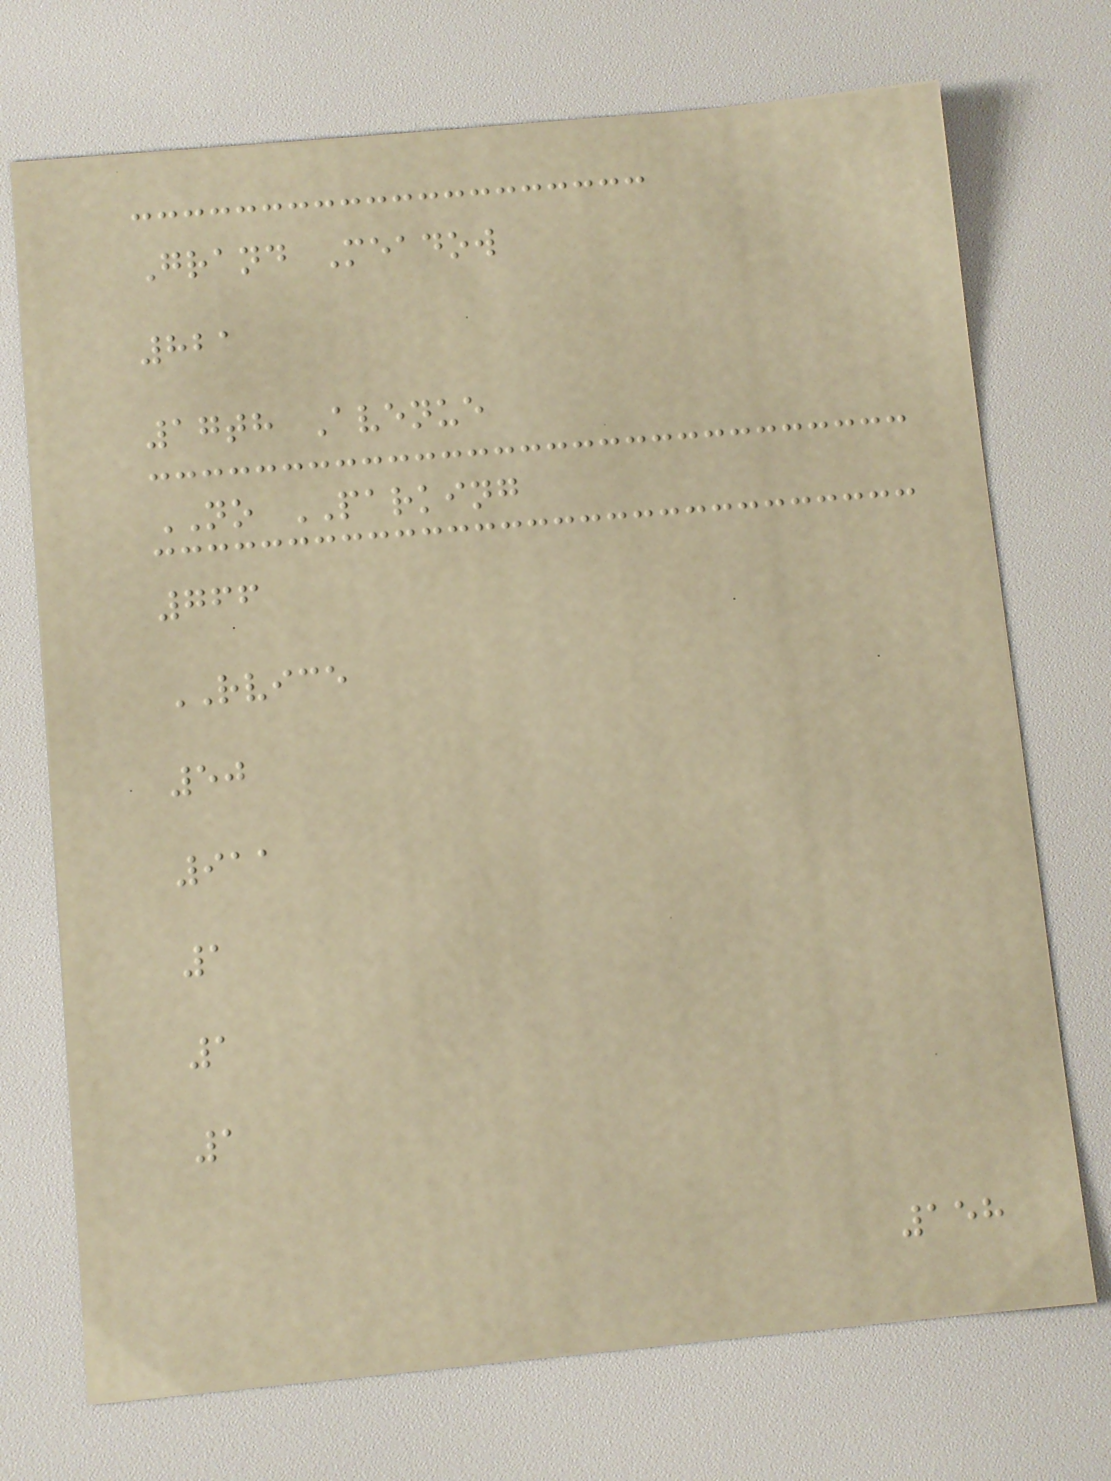Grand Meadow
821
17th Avenue
NO PARKING
766
RVICE
50
911
1
1
1
158
